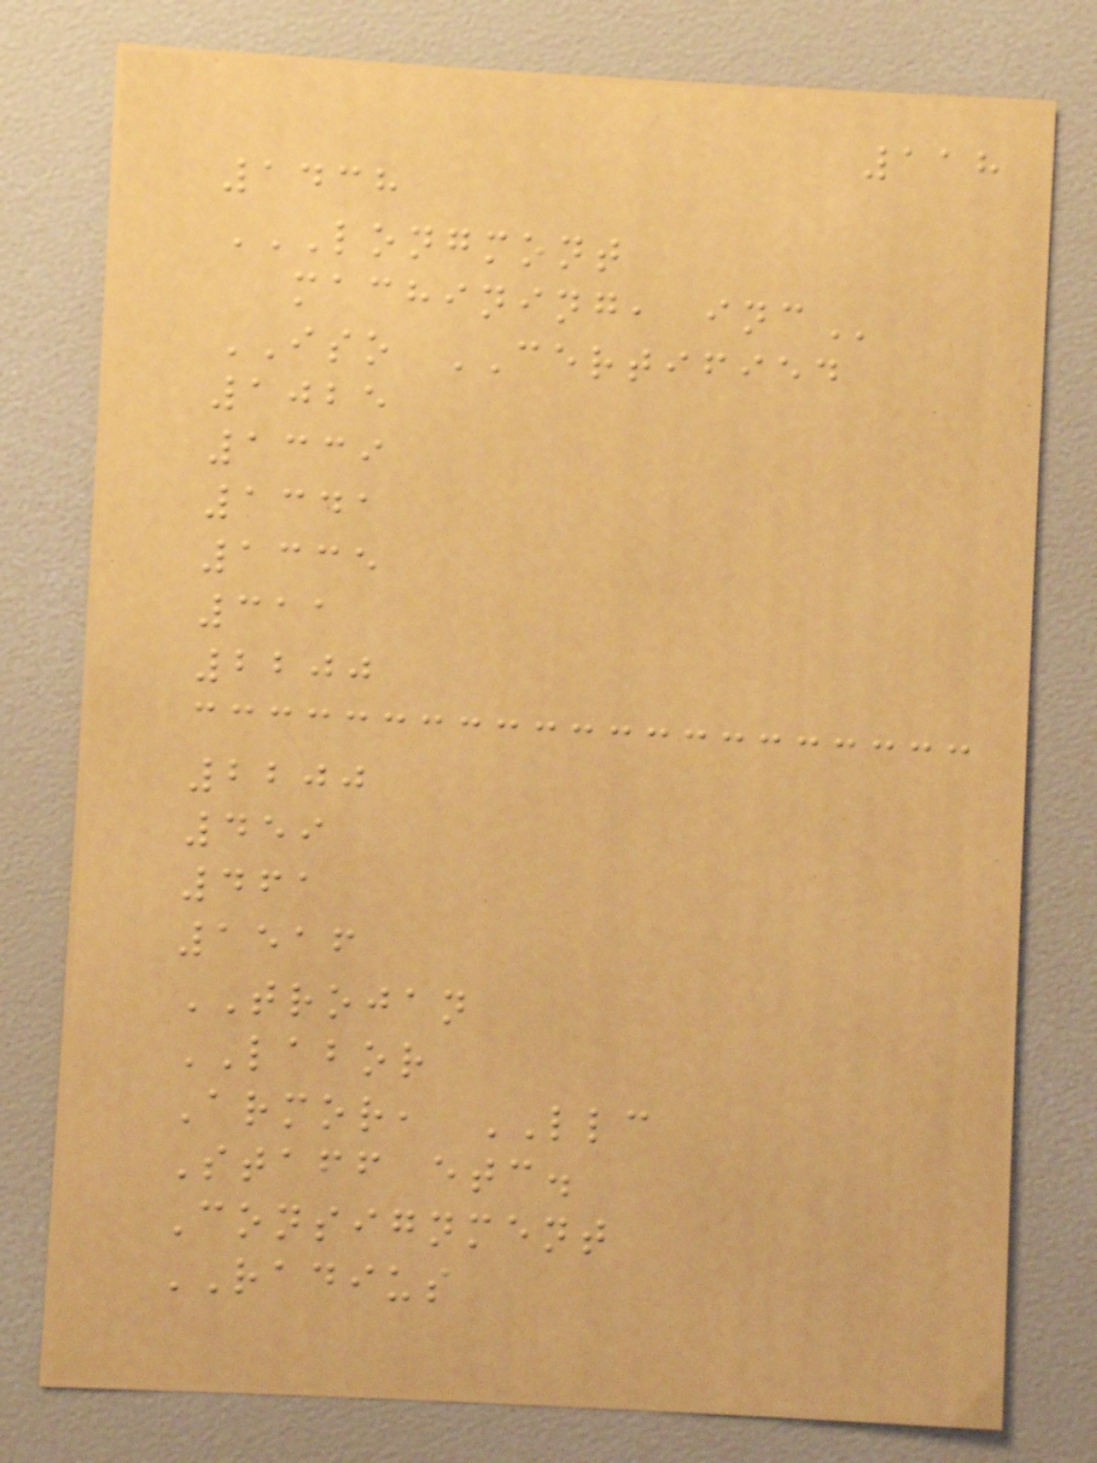118
1438
LONGMONT
MACHINING, INC
ISO CERTIFIED
1025
1339
1341
1335
311
2200
2200
459
461
1516
TROJAN
LABOR
Armor, LLC
Staff etc.
Consignment
RADIUS
